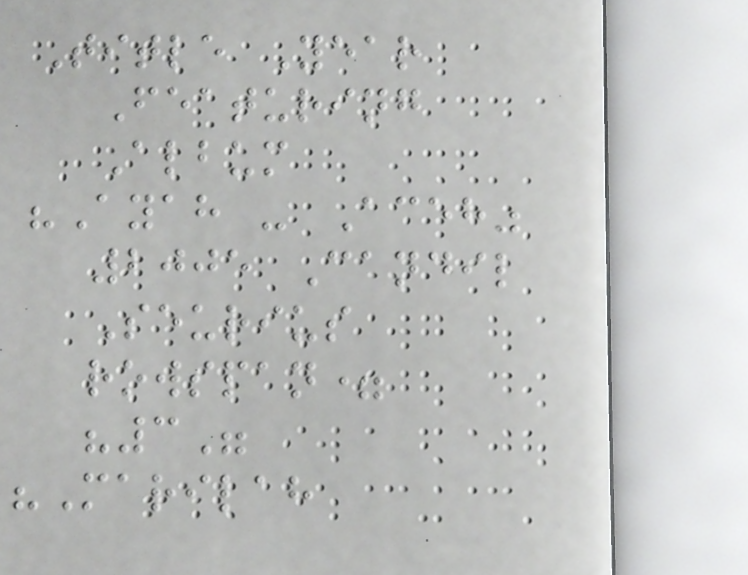Title Year
Featuring
Album
"Ayah - Aceh"
2005 Candil
Seurius
rowspan=
"3"
"Marilah
